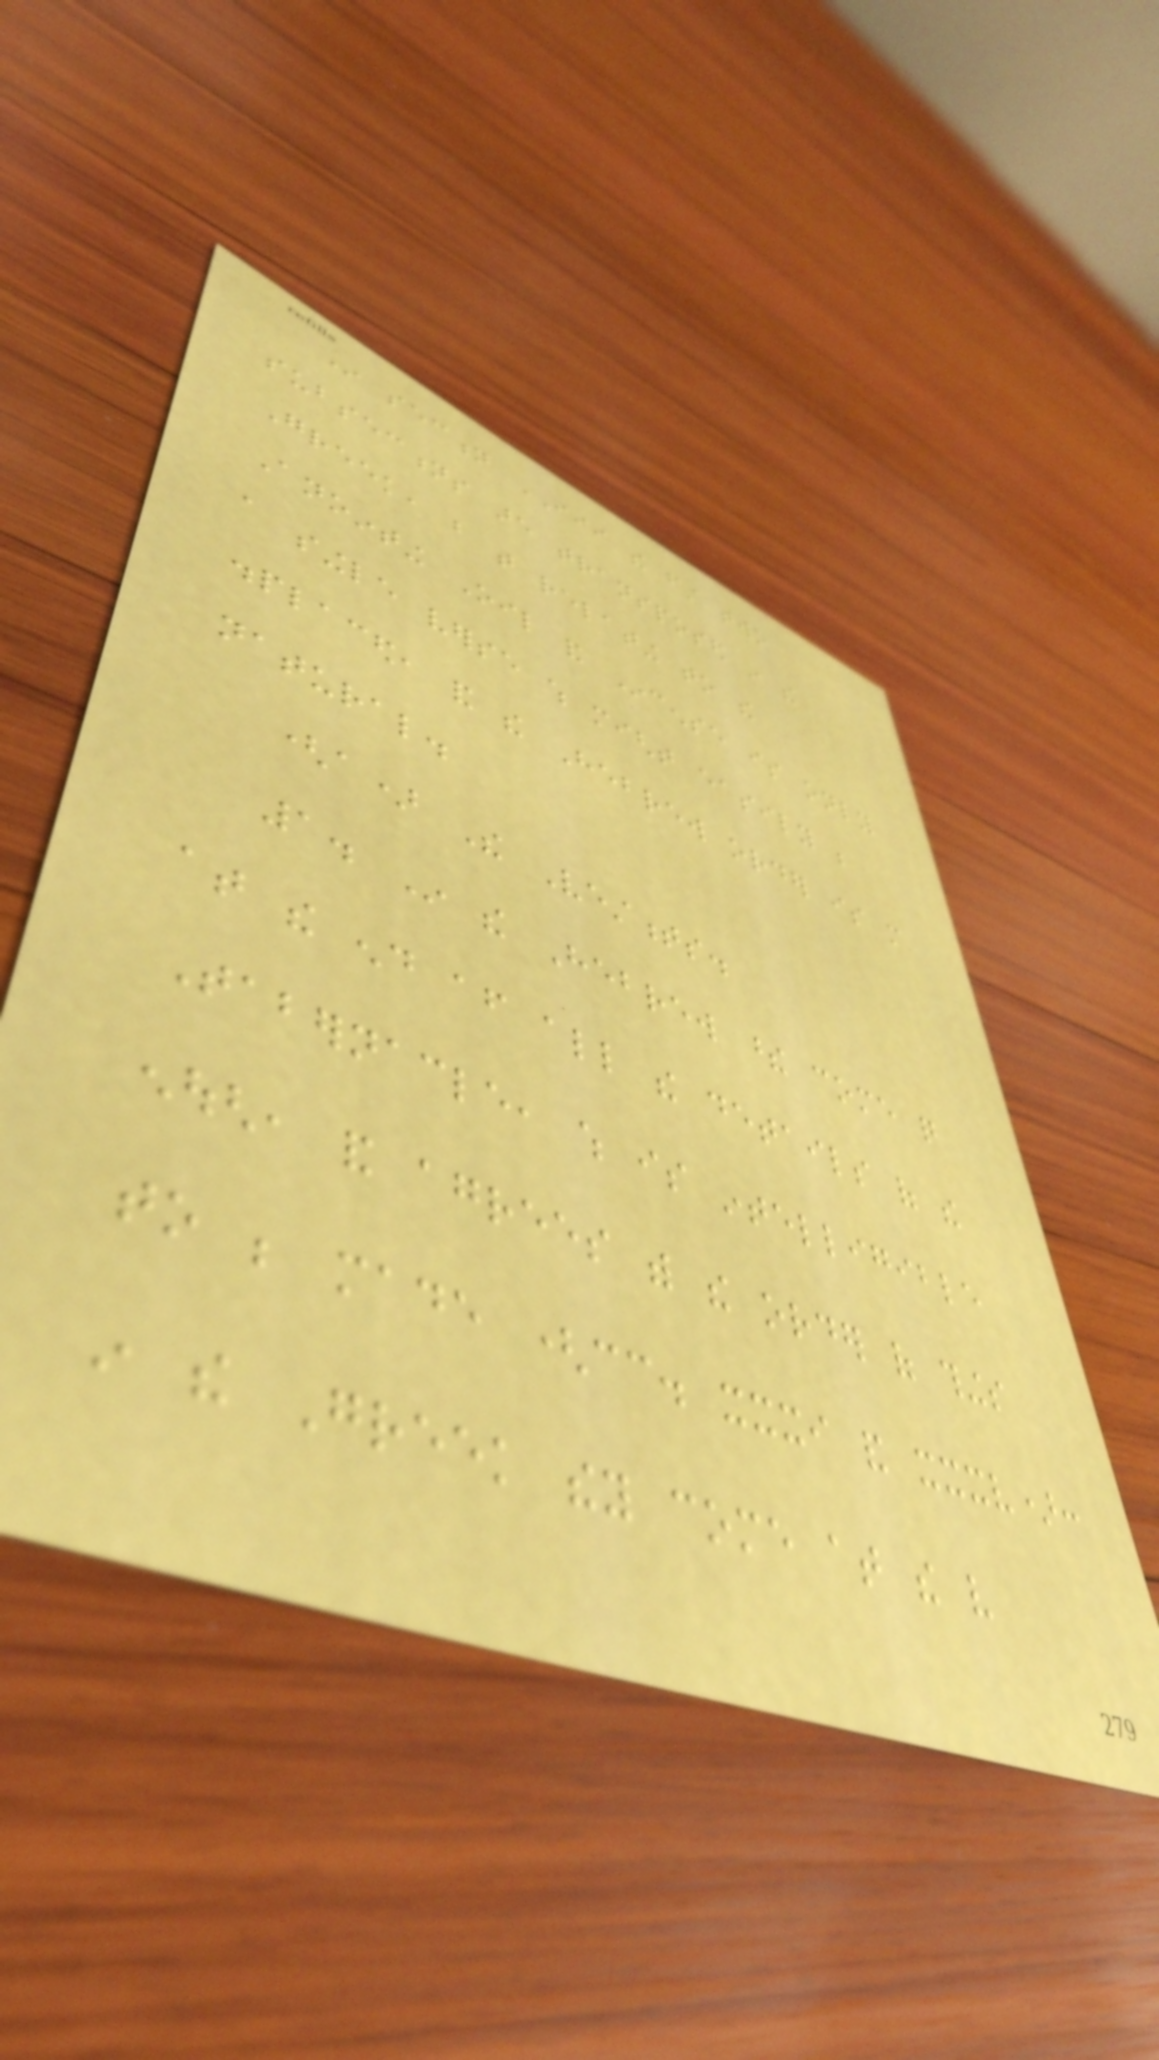In section III the first two
subsections are transposed in the
Greek, but that relating to the
Anointing Oil and Incense is only
a single verse which might easily be
displaced, and the Hebrew order is more
natural.
(a) The Vestments.
1. In the Hebrew these come quite
at the end after all the details of the
Tabernacle, which is intelligible
enough, and agrees with the order of things
to be made (cc. xxxi and xxxv):
in the Greek they come at the very
